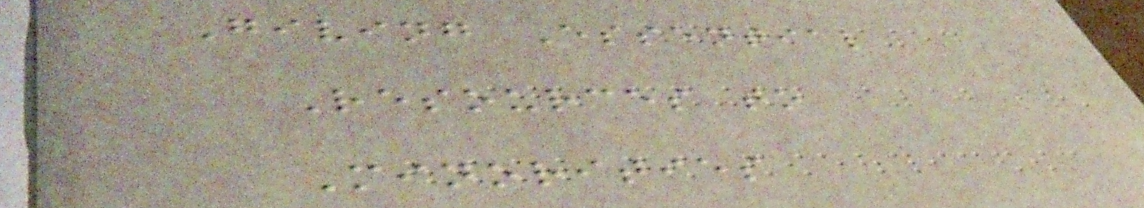Giving Essential
Resources to
Minorities
